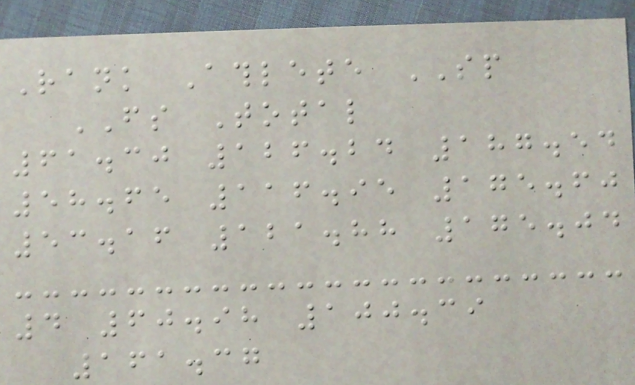Rank Athlete SP
FS Total
61.30 126.24 187.54
58.65 116.95 175.60
53.16 121.88 175.04
4 60.98 100.39
161.37
